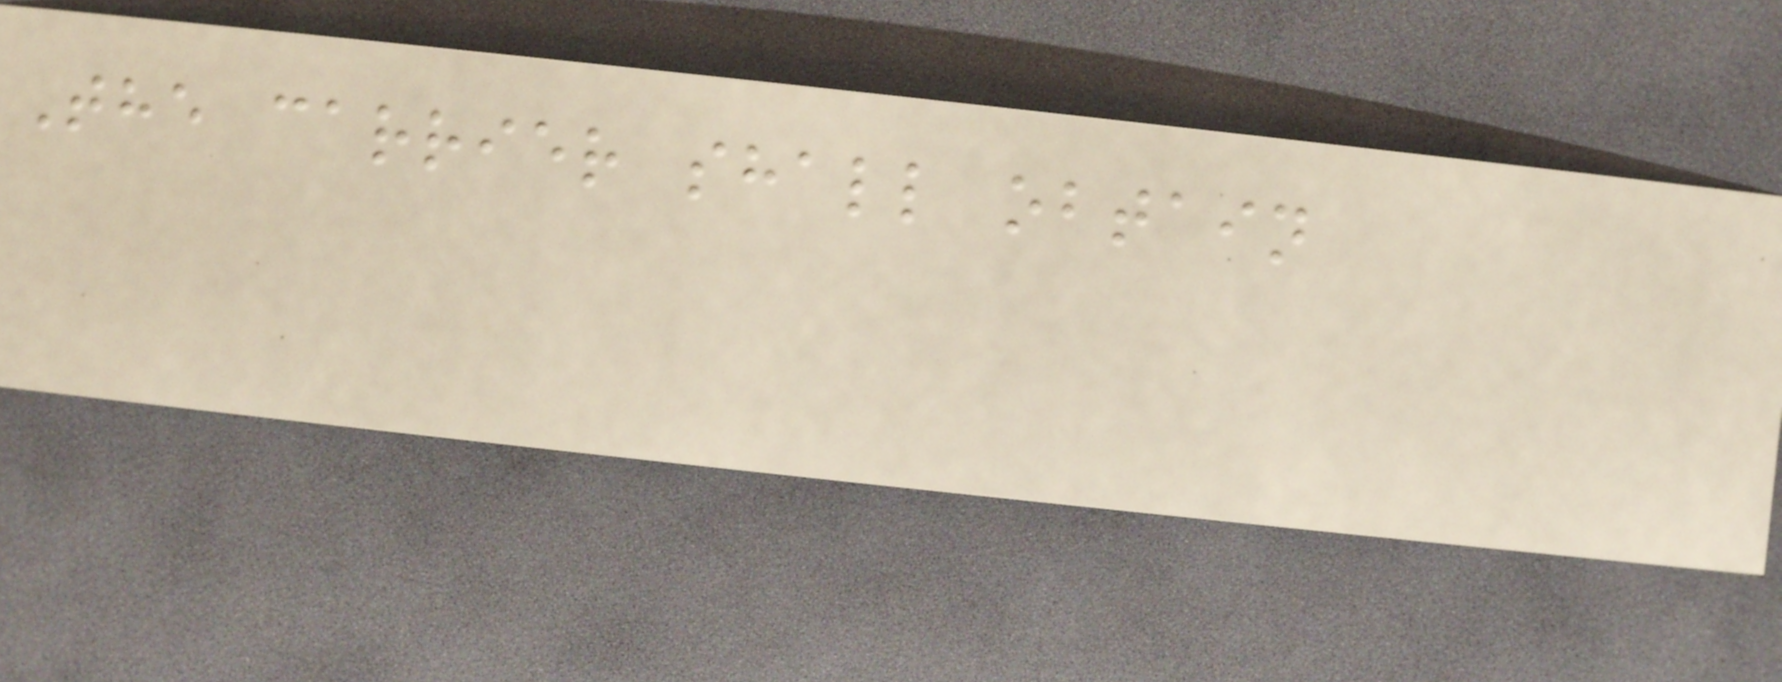The carrier shall obtain
